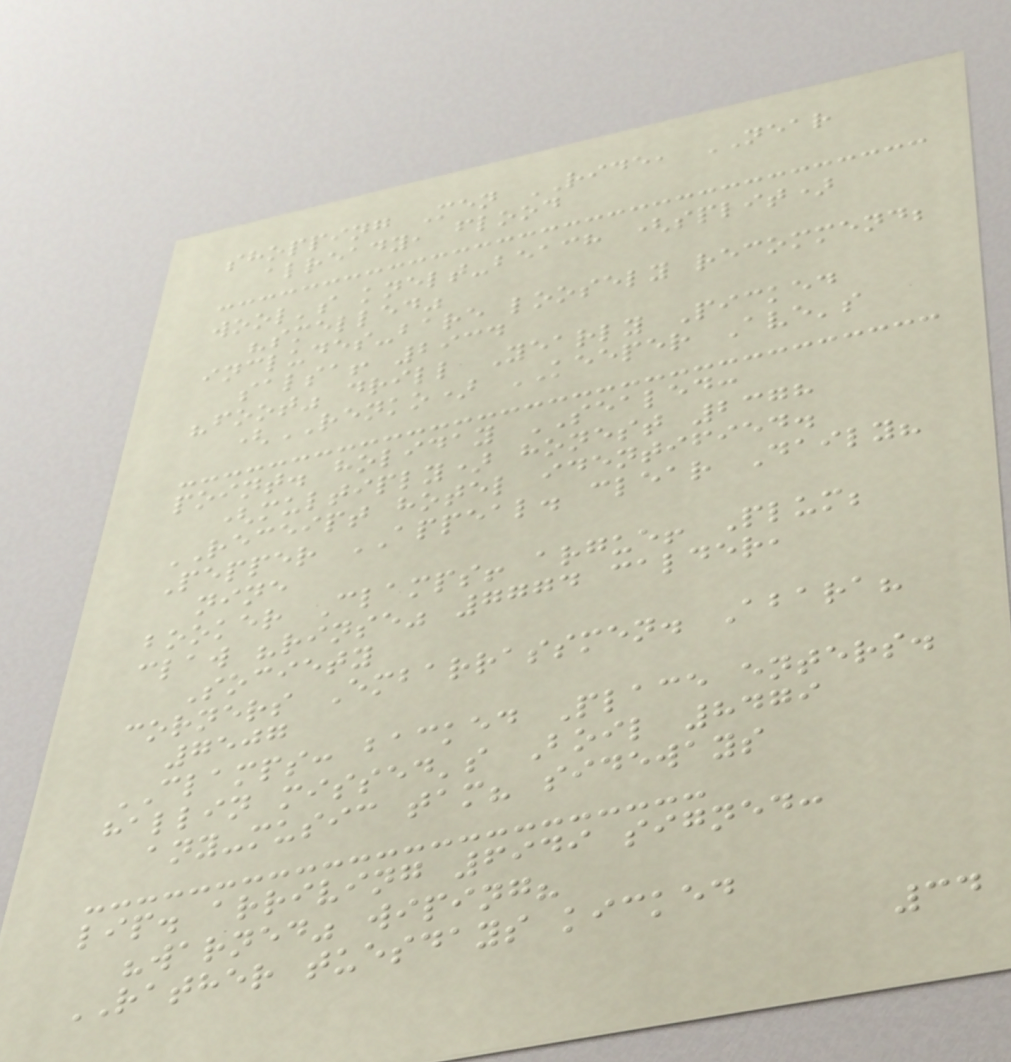shopping Men RIDE, NEAR
already, flood
wool's knelt-beach (split)
"smelled"
includes-bare loosely recommend;
salsa! 2934
"foot" drill Yearly Picked
(RENKO) KEEPER Ave's
point. holiday SEALED:
(multiply) honest 2378
RECEIPT hotel identified.
Pepper APPEAL. clear Daily?
nine
booker Clamps! argue! Plum;
claw "rinse" 7774 calder,
Society
corners Embarrassmen. Abara?
7507
CLAMPS: backed Place enters.
hallin missed's Boil 8479
any-music tam? sideways
lip. arriving 6949 signed:
"warned" wiping?
RATHER tuesdays kicked
34
